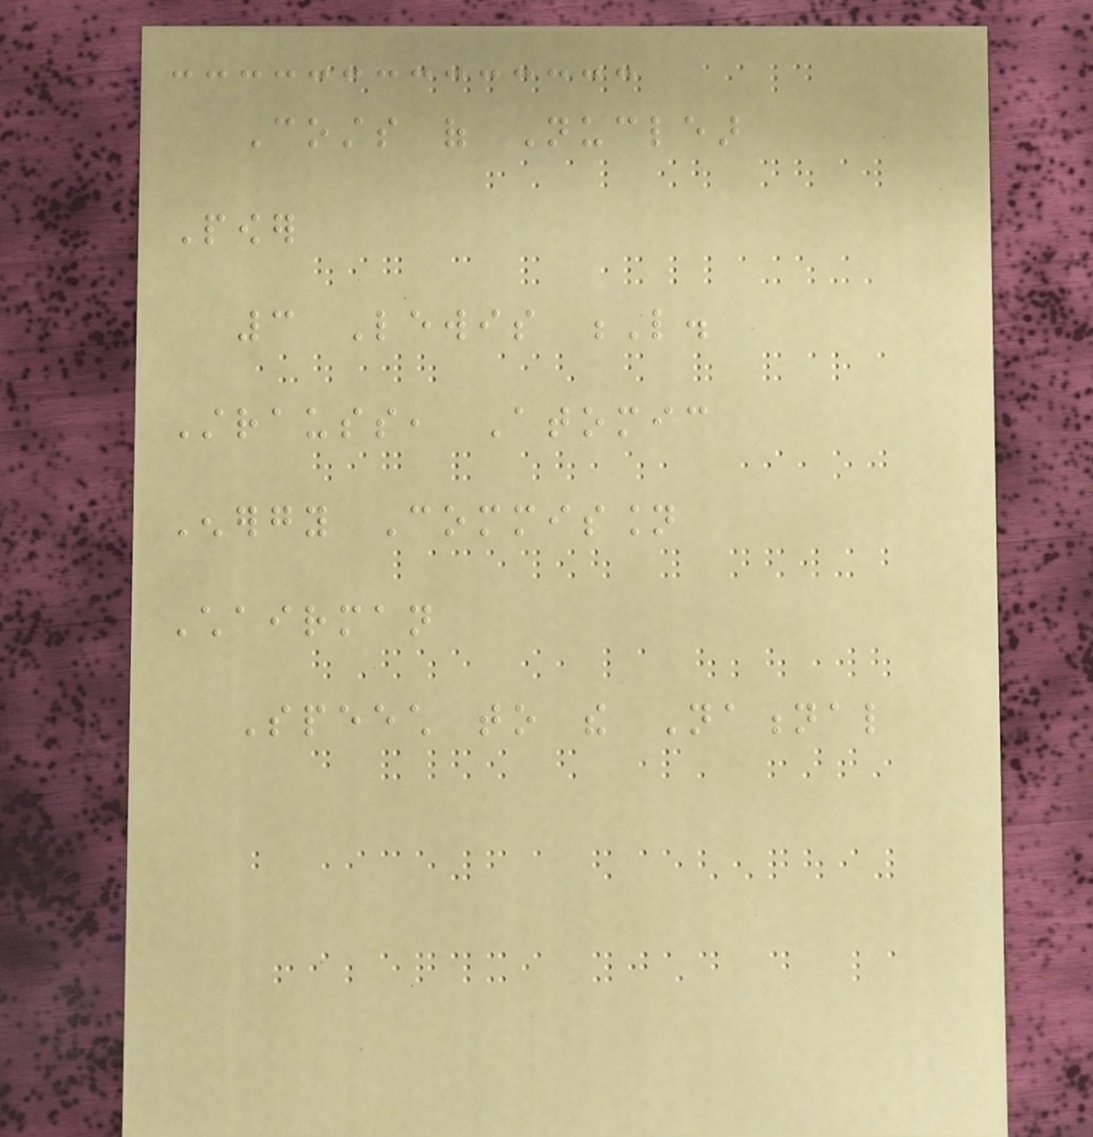Costs of Nuclear
Power
3 Lewis L.
Strauss, Atomic
Energy Commission
Chairman
Speech to the National
